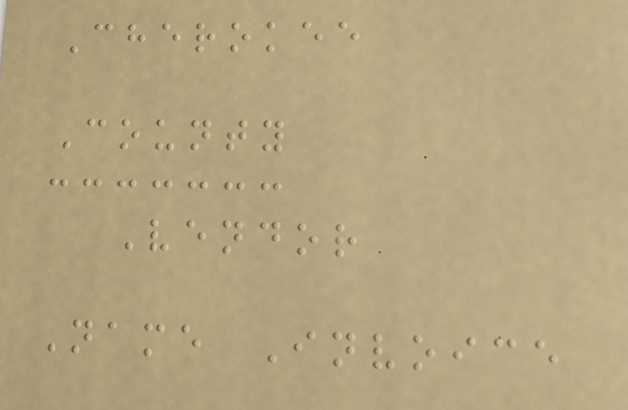Cherokee
County
Vendor
Name Invoice
